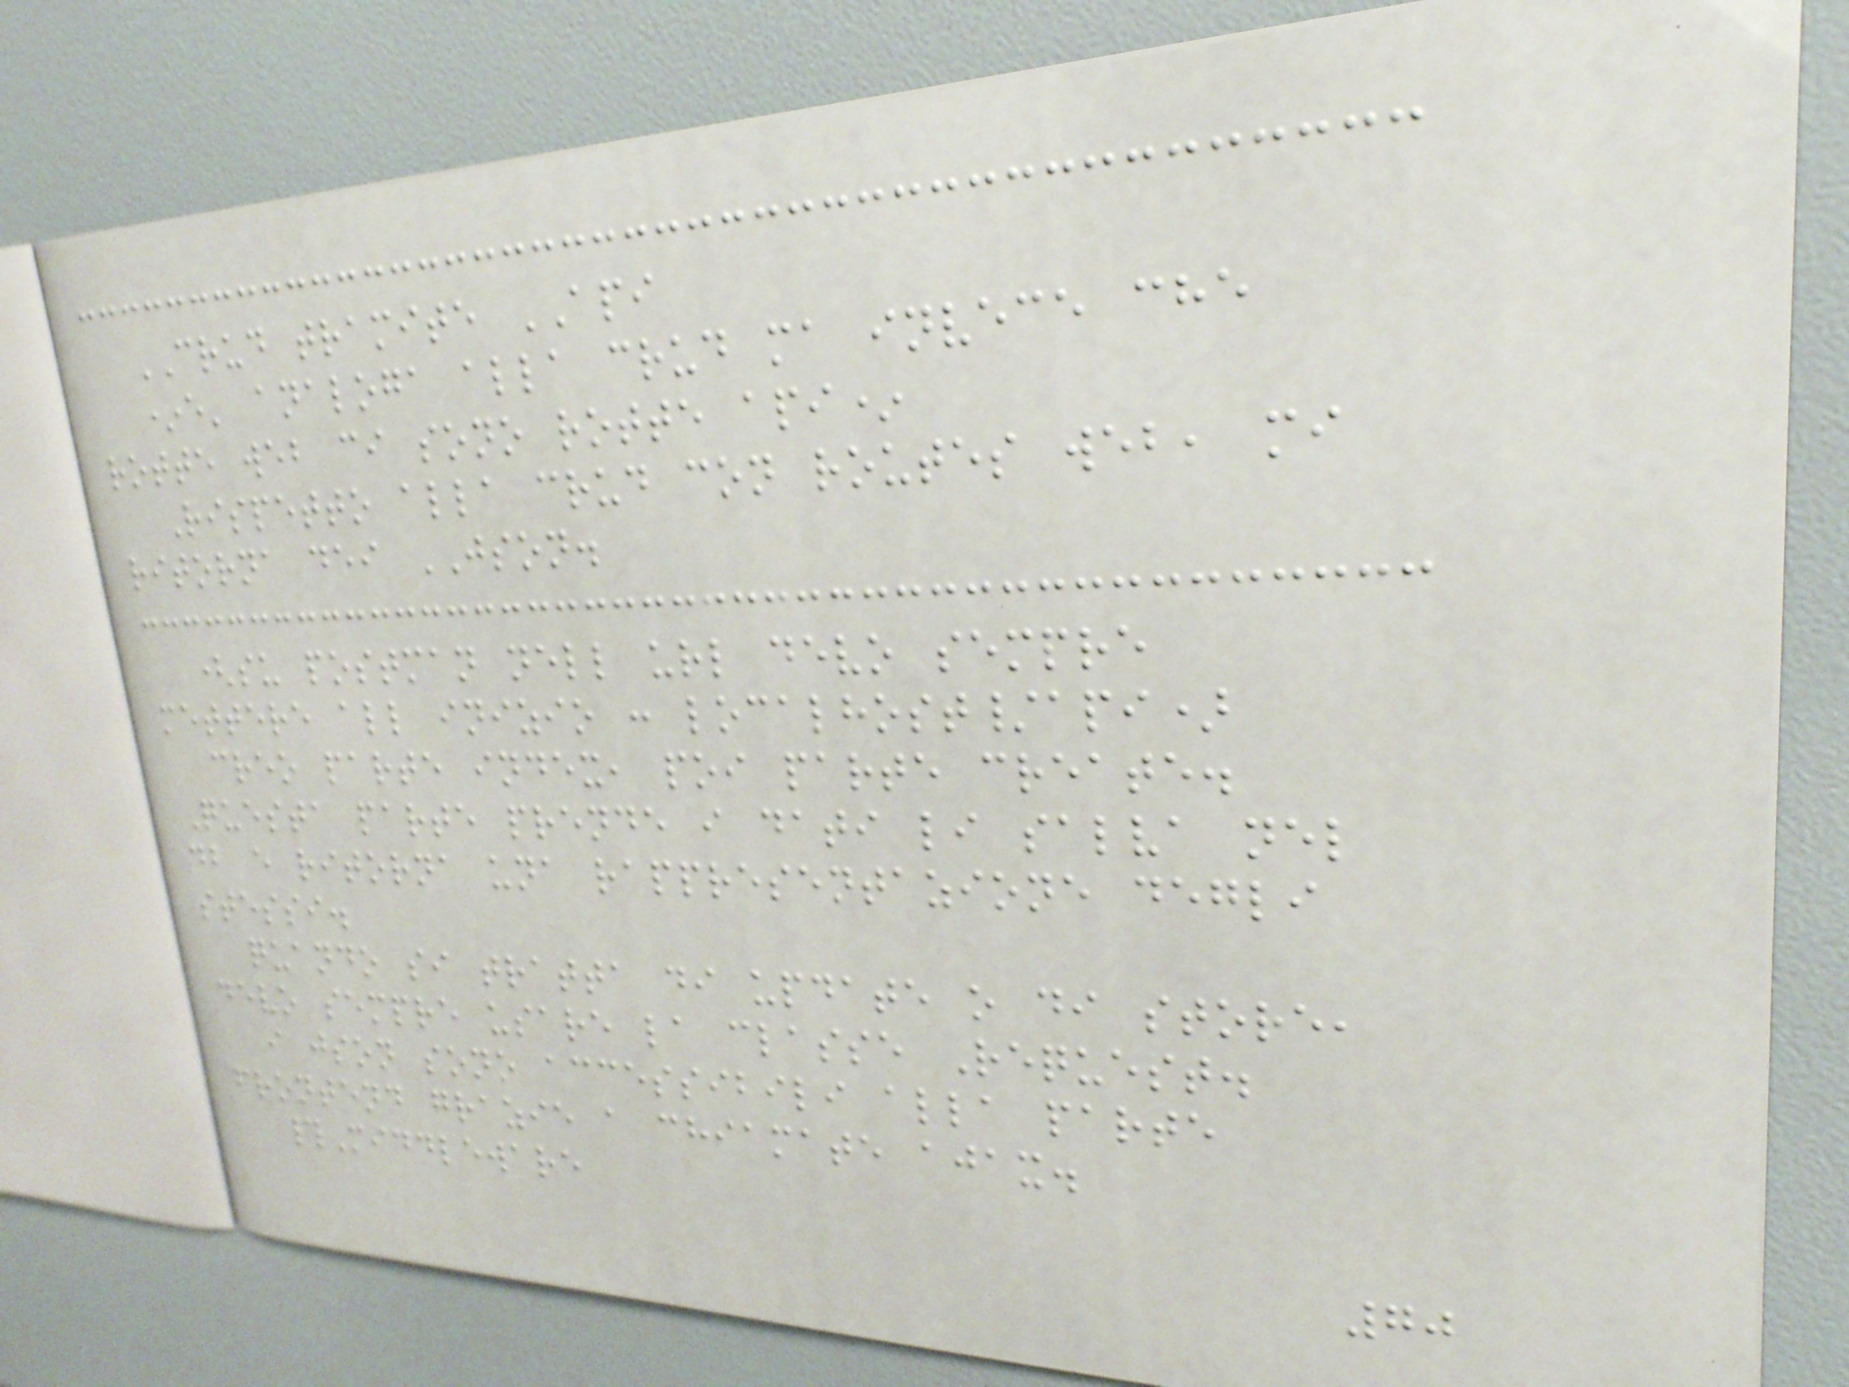CRUD tramite API
*e' analoga alla crud ma invece che
rotte web ci sono rotte api*
Rispetto alla crud con routes web, mi
ritorna dei JSON.
(su postman nell url devo sempre
mettere all inizio : localhost/api)
creo parte index, poi parte create.
Questa parte prende i dati li salva nel
db e ritorna una rappresentazione degli
stessi.
quando si tratta di update o di store,
devo sempre usare la classe Request.
i json sono accessibili alla parte
frontend grazie a chiamate ajax.
#Middleware
70
